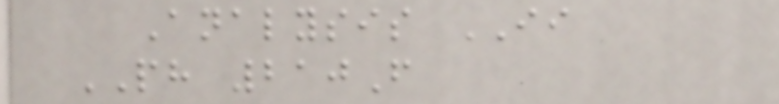Analysis II
PH 210F
